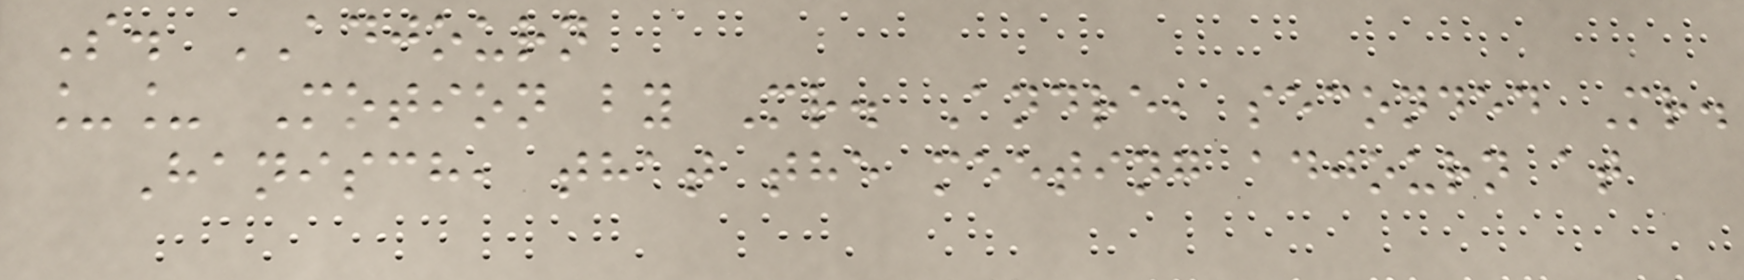S. ADJOURN
__ Motion by Mr. Andre, seconded Mr.
Hanisch, that the meeting adjourn at
